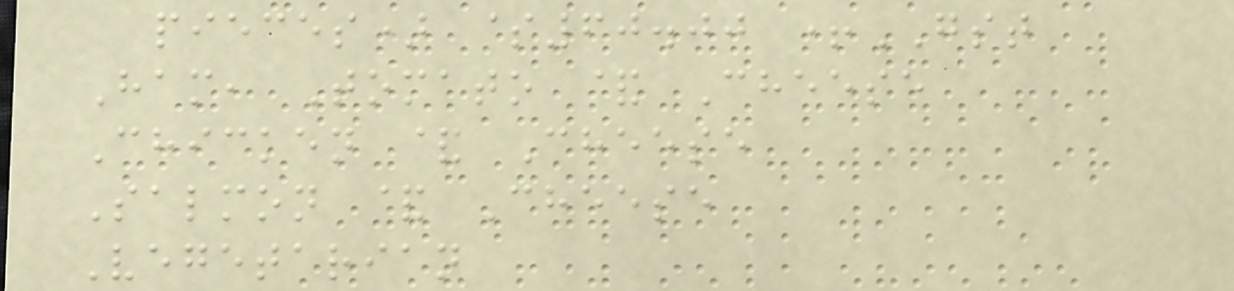pieces) $60.00 +GST
Ham, Tomato & Cheese
Chicken & Cheese
Salmon & Cheese
Vegetarian
